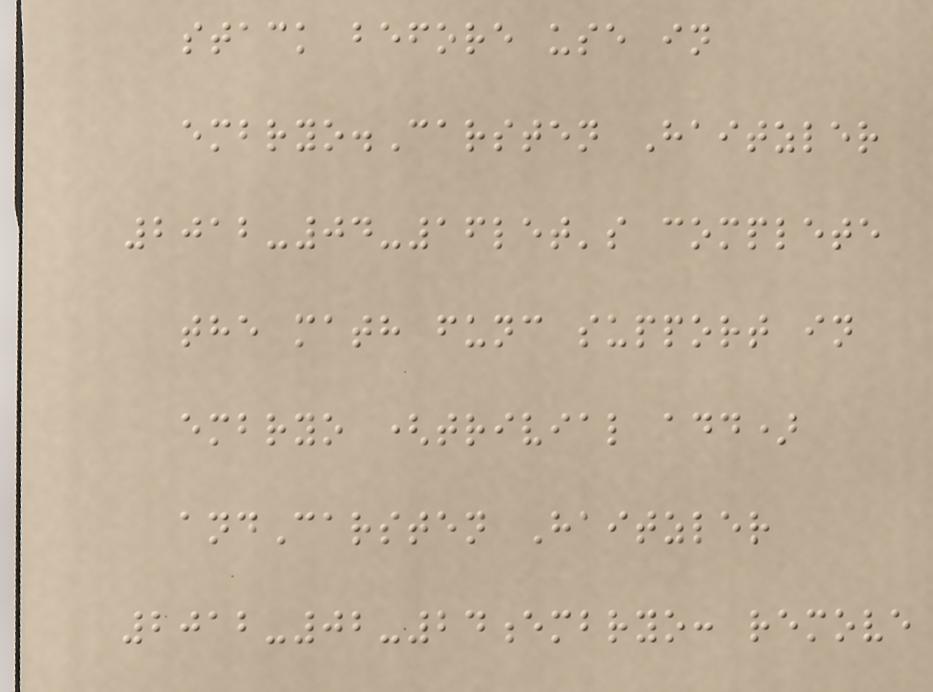stack before use in
embryo.Carsten Haitzler
2012-04-16let's complete
the math func support in
embryo (trivial add)
andCarsten Haitzler
2012-02-24embryo: remove
